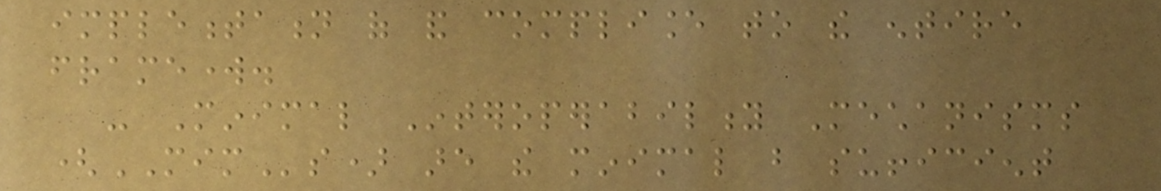implementation of and compliance to the entire
framework.
- Minimal Interoperability Mechanisms
(MIMs) are the minimal but sufficient
